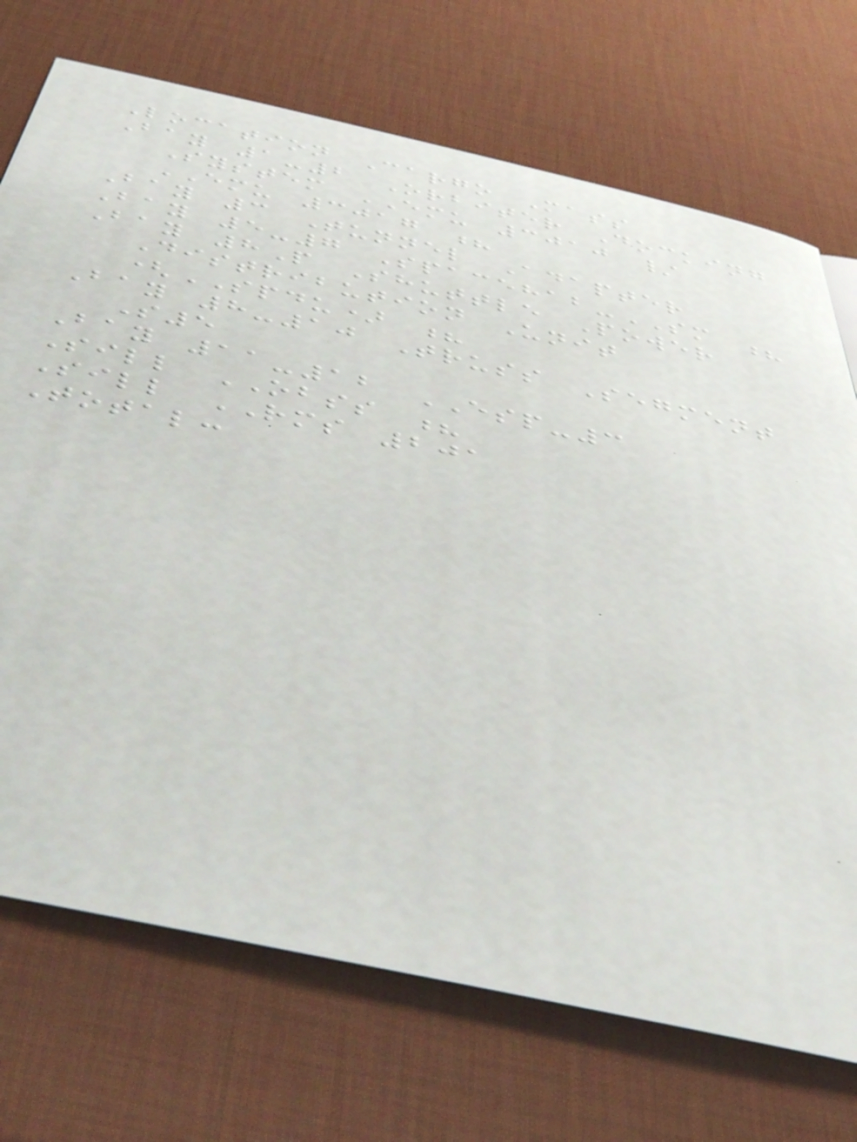Location Cargo Mass
Bay 1-2 Orbiter Docking
System EMU 3010 /
EMU 3017 ?
Bay 3 Tunnel Adapter
Bay 5-7 Spacehab-SM ?
Bay 8P Shuttle Power
Distribution Unit
(SPDU) ?
Bay 8-10 Truss Segment
S5
Bay 11-12 ESP-3
Sill OBSS ?
Sill RMS 201
Total:
